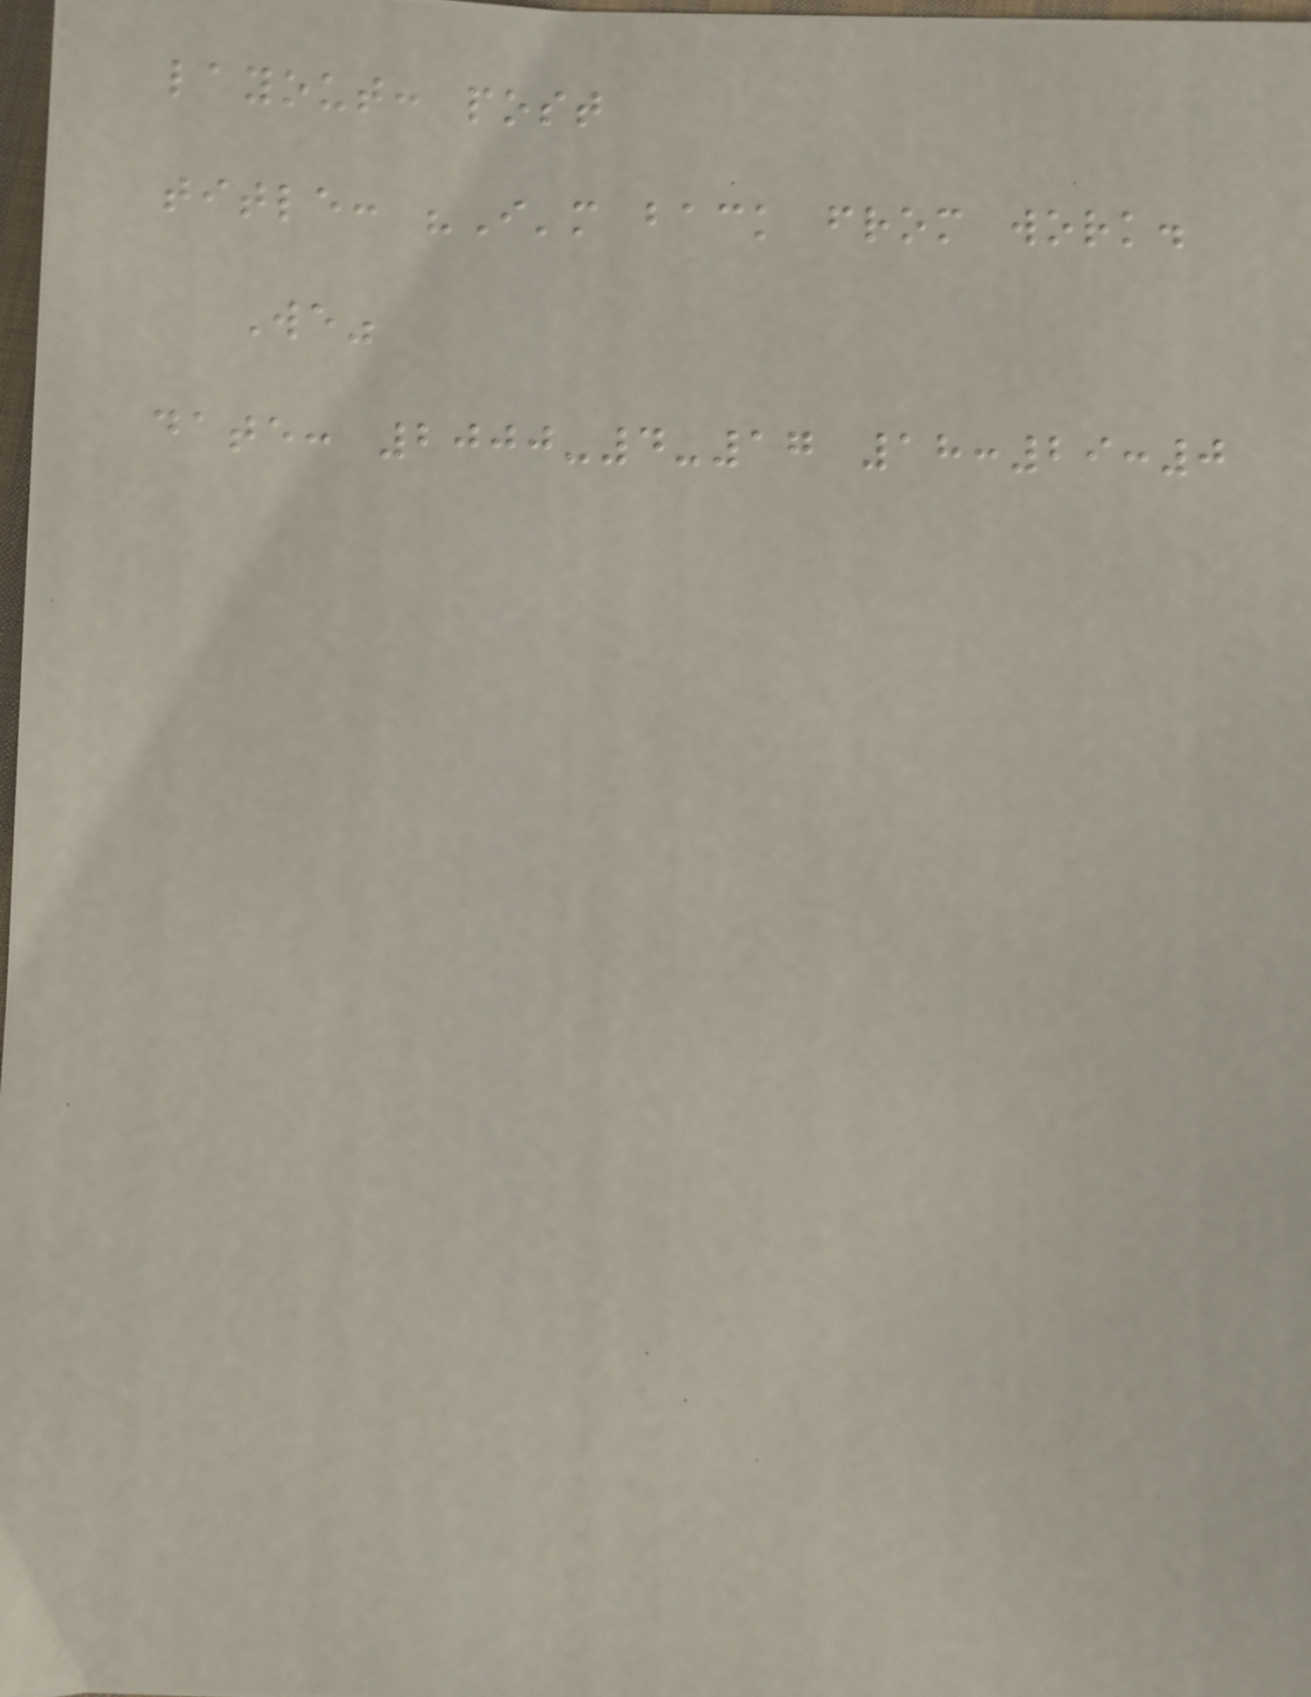layout: post
title: "I'm back from work.
We"
date: 2000-4-17 18:29:0
